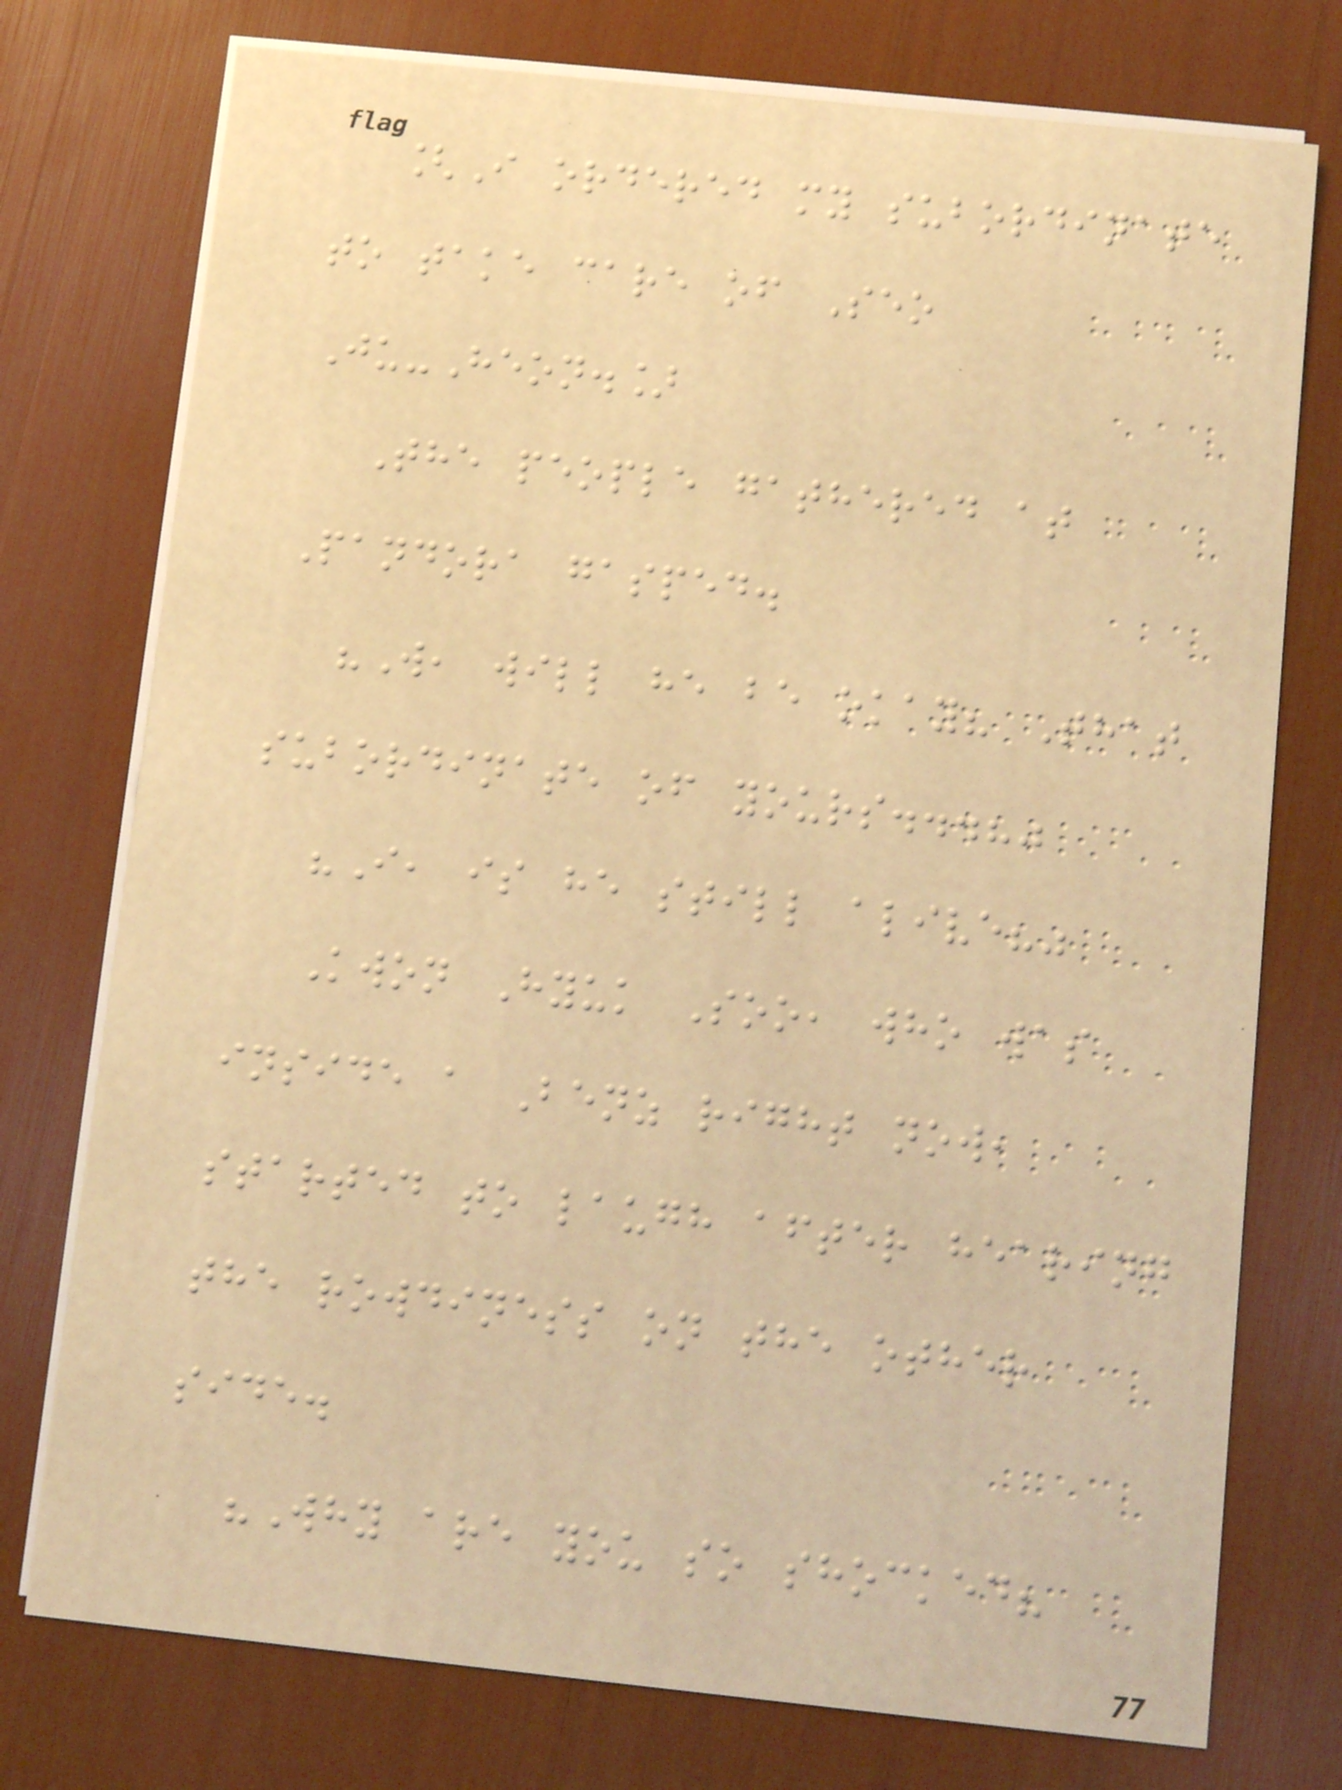[I ordered my subordinate
to take care of Seo
Ju-Heon.]
The people gathered at
Pandora gasped.
"W, will he be okay? That
subordinate of yours...?"
"I, is he still alive?"
Kwon Hyuk Soo, who was
inside a Benz right now,
started to laugh after hearing
the rowdiness on the other
side.
"Why are you so shocked?
